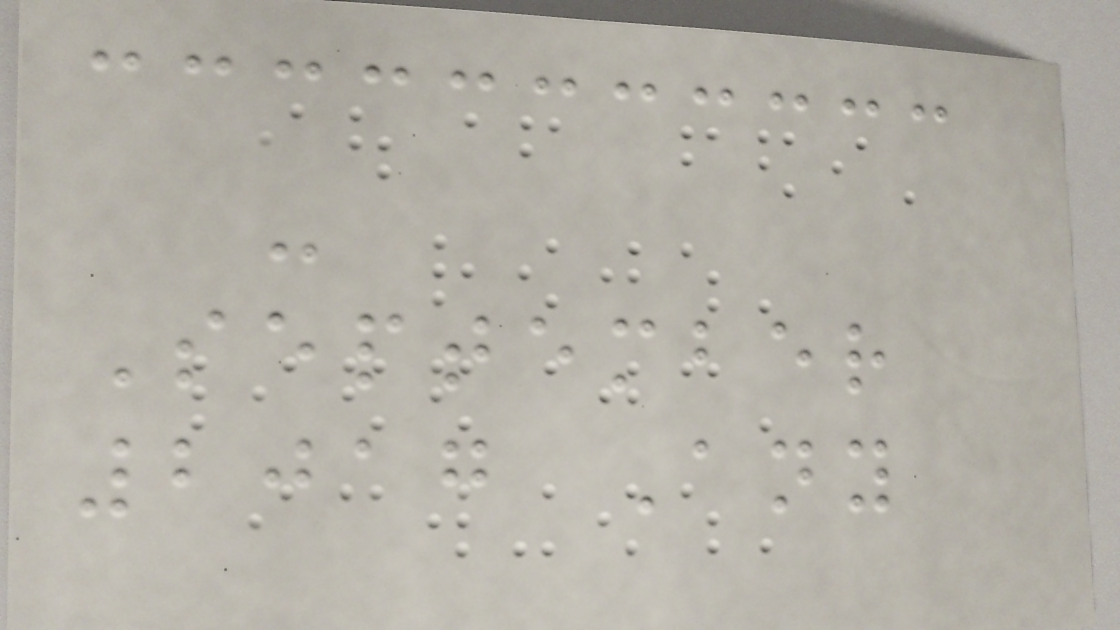-
September
2017 Any
